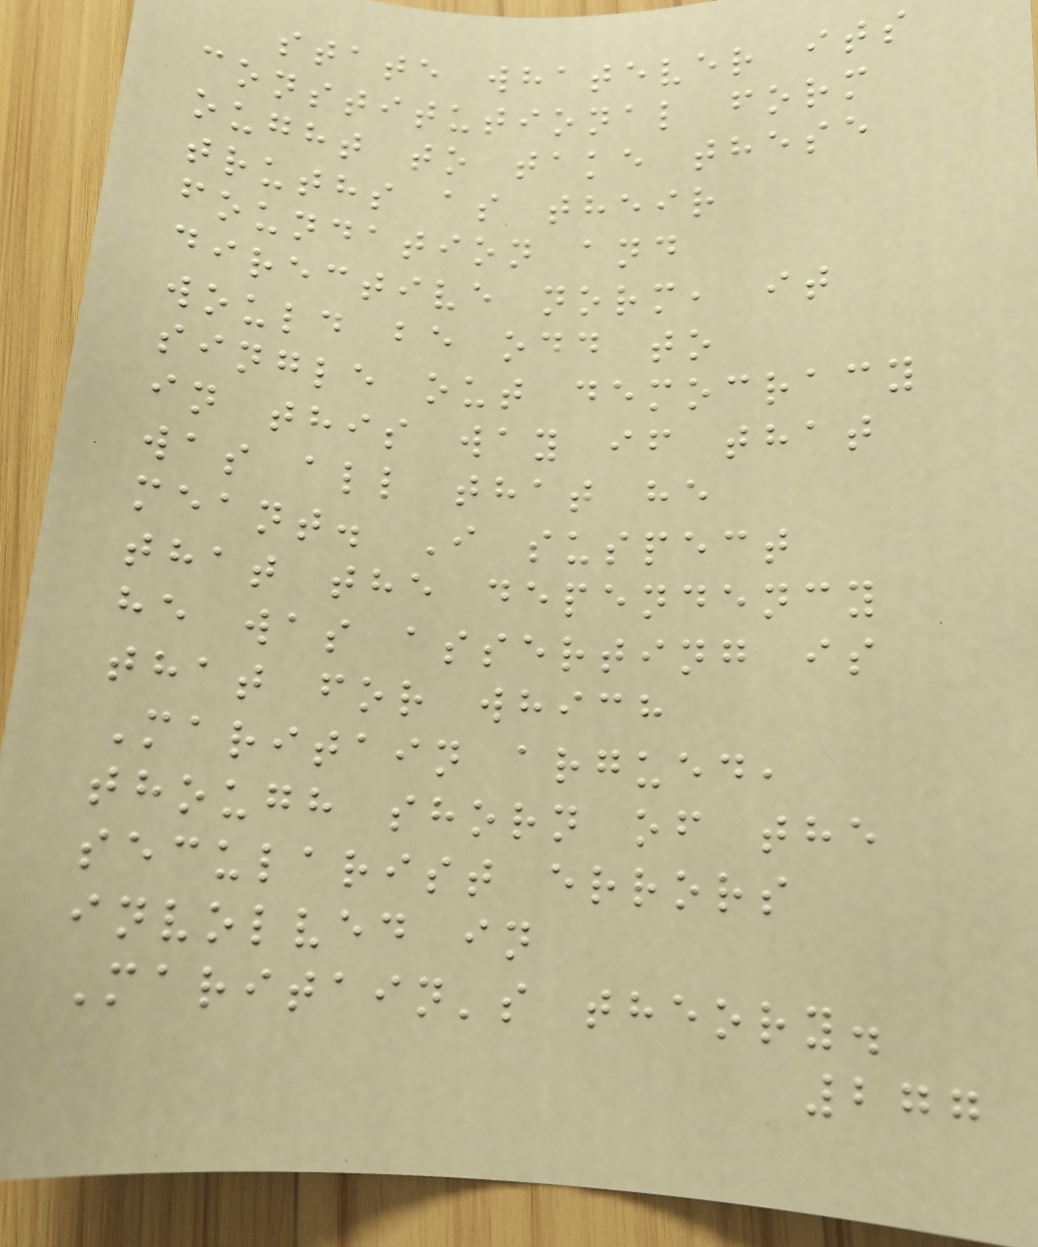state whatever its
constitutional form
ought to take these
truths as their
foundation and
directive norm, it
would be odd to
single out democracy
in this way if that
was all that he
meant. I suspect
that the dependency
he was asserting is
that for which
Maritain argued,
though shorn of the
secularist errors
involved in
Maritain's theory.
277
